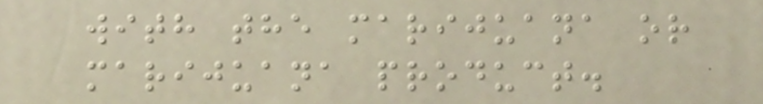with the marijuana or
marijuana product.
